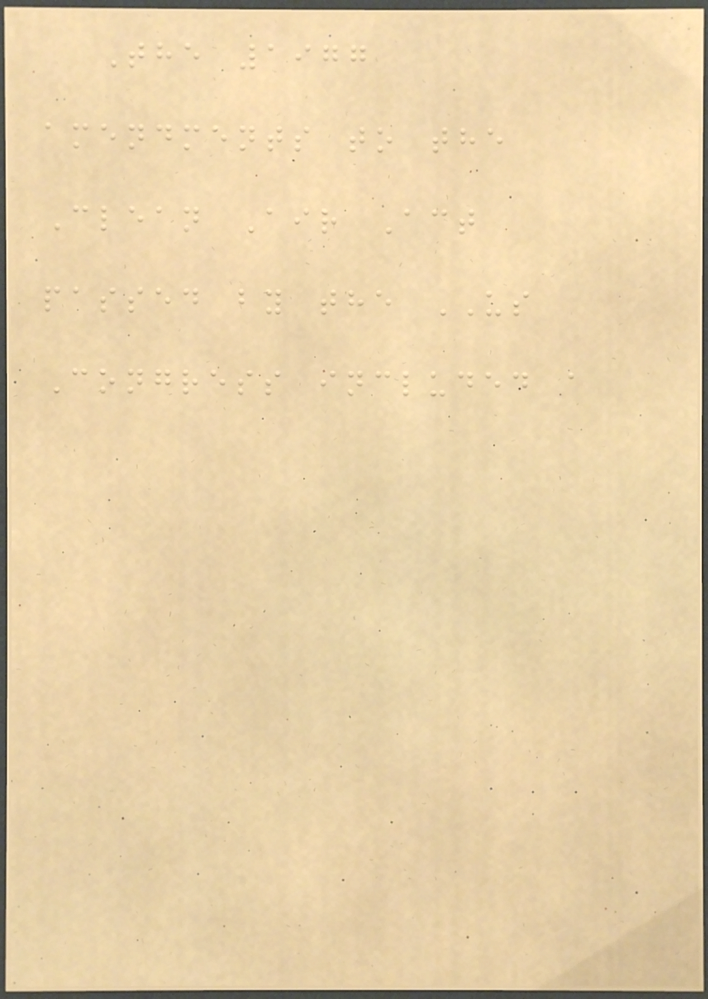The 1977
amendments to the
Clean Air Act
passed by the US
Congress included a
